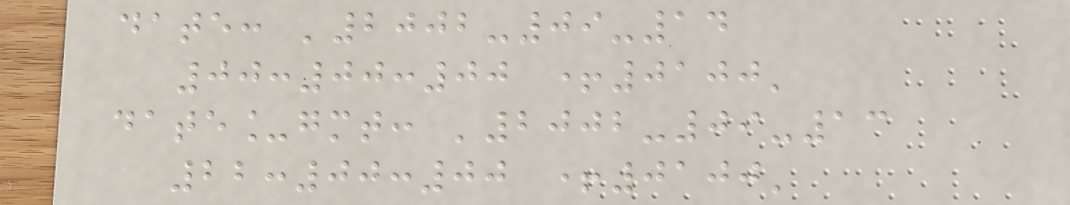date: '2002-09-14
00:00:00 +0100'
date_gmt: '2002-09-13
22:00:00 +0100'
